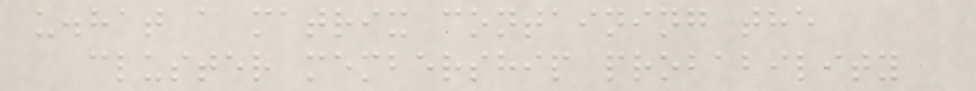u.hat a matrix containing the
cluster membership probability
